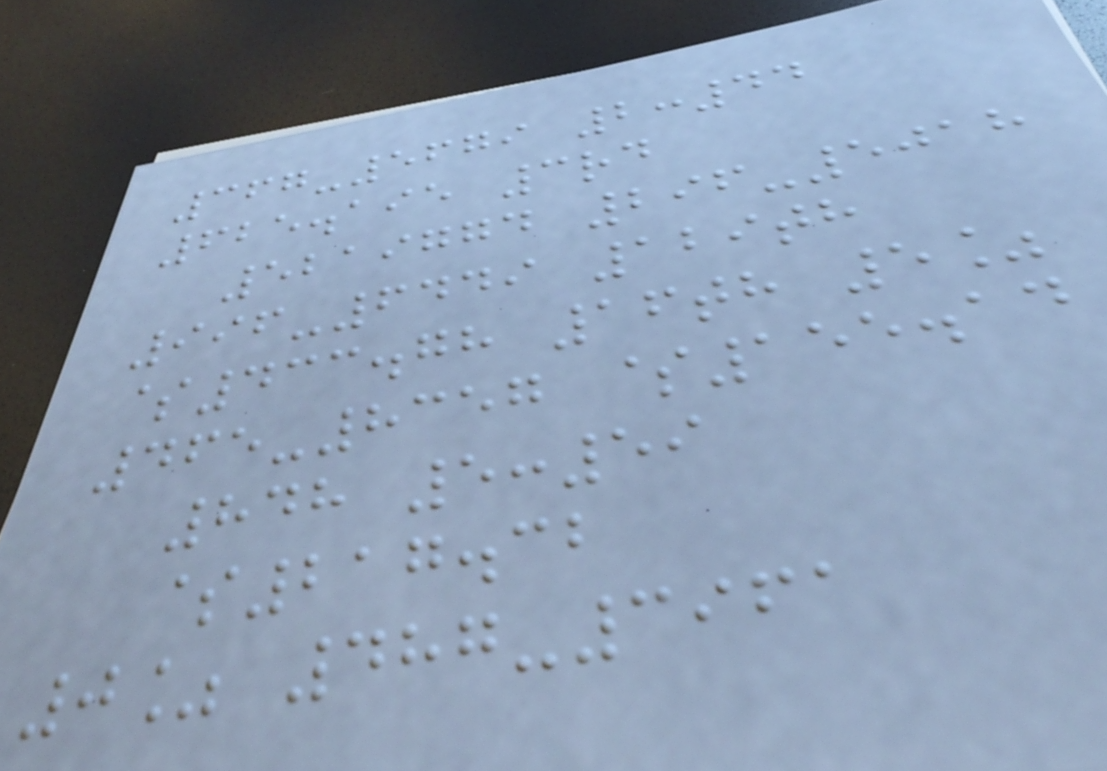367-5679 2:44
625.195 3rd
5219774 296-5018
996-6449 129th
$433.78 16th 5%
465-8357 $155.14
848 5:59
$217.32
0% 487-3961
